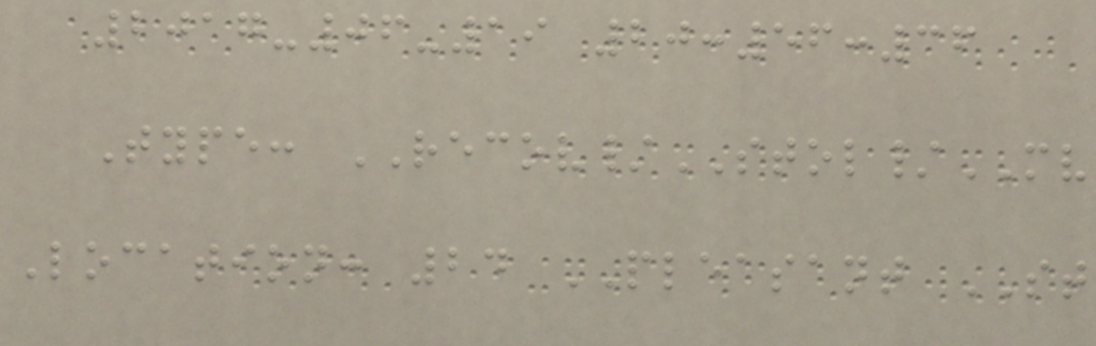2017-06-19 20:56:36
Type: RECOV/STOL/MV
Location: 24 PLEASANT ST
